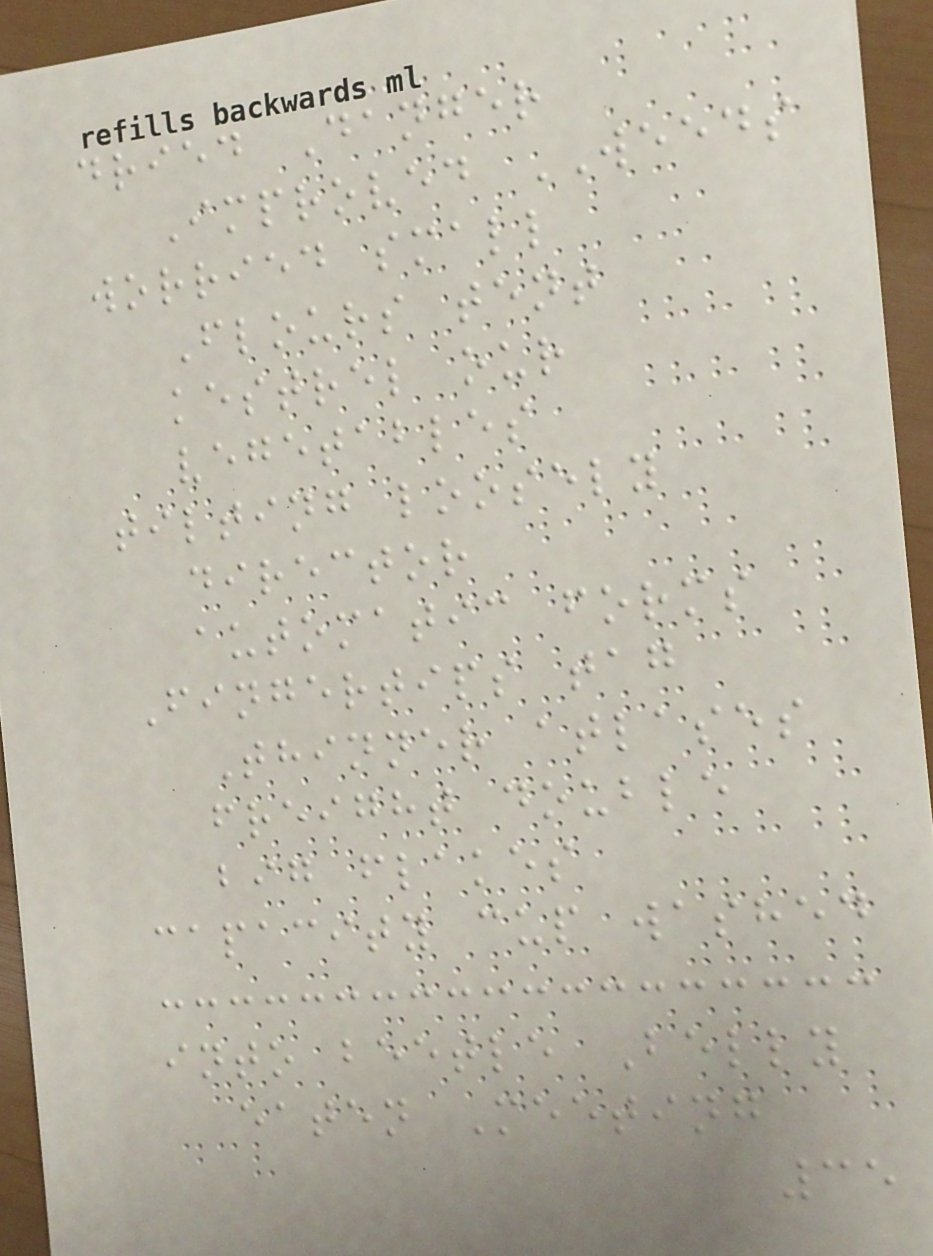dried Danger
Improved WEEDS
worried small
Flours tent
kestrel our
vegetables
tilting loosely
director
automatic forms
Fingertips tag
Thinner atlases
freight double
big flakes
capacity cup washed
into beetle Belly
eaten Meeting
35
